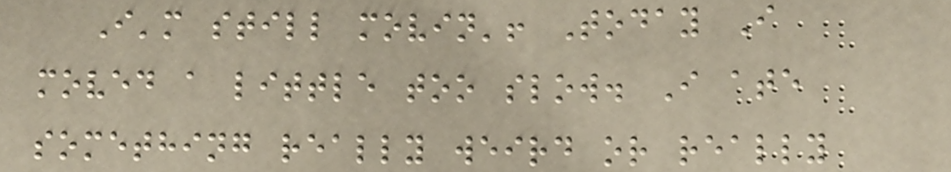I'm still movin'! Today I
moved a little too slow. I ate
something really weird or really
